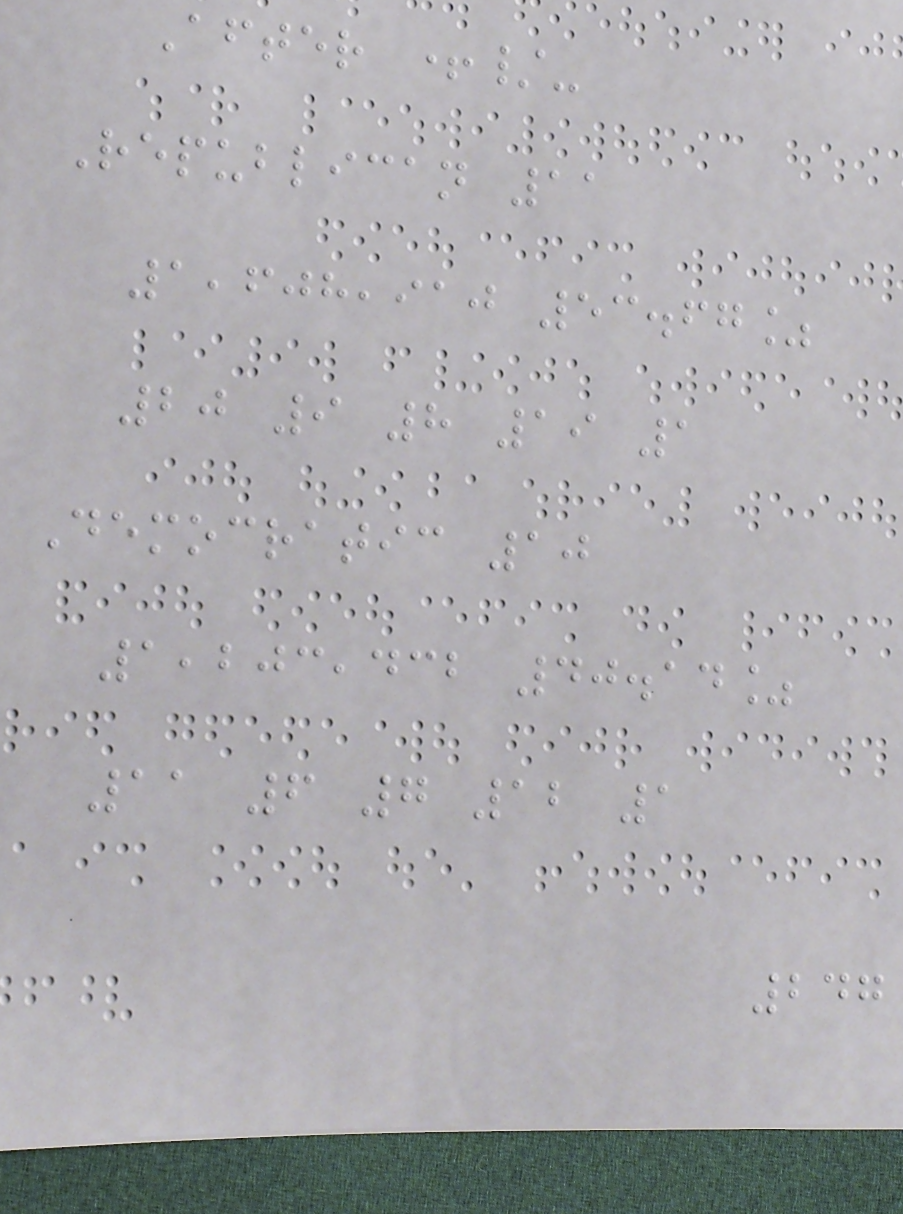After +/-
Republican 11
1,608,910 53.67%
20 9 8 19 1
Democratic 10
1,203,432 40.14%
11 6 7 12 1
247
